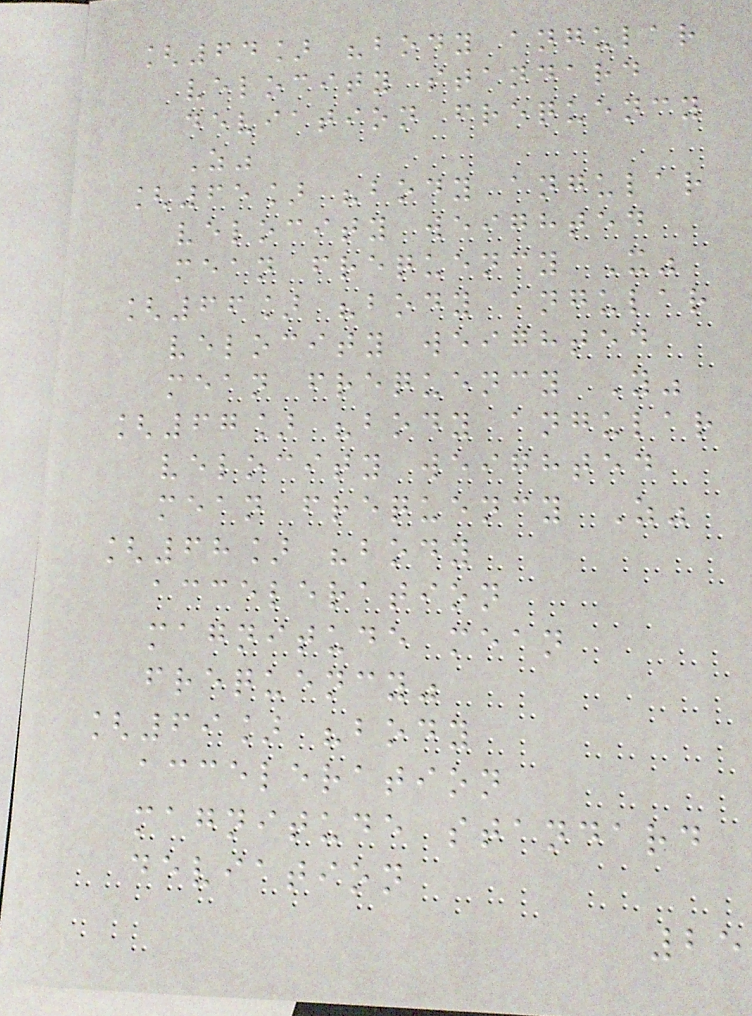[64] "body angular
velocity standard
deviation frequency
Z"
[65] "body angular
velocity weighted
mean frequency X"
[66] "body angular
velocity weighted
mean frequency Y"
[67] "body angular
velocity weighted
mean frequency Z"
[68] "body
acceleration
magnitude mean
frequency"
[69] "body
acceleration
magnitude standard
deviation
25
